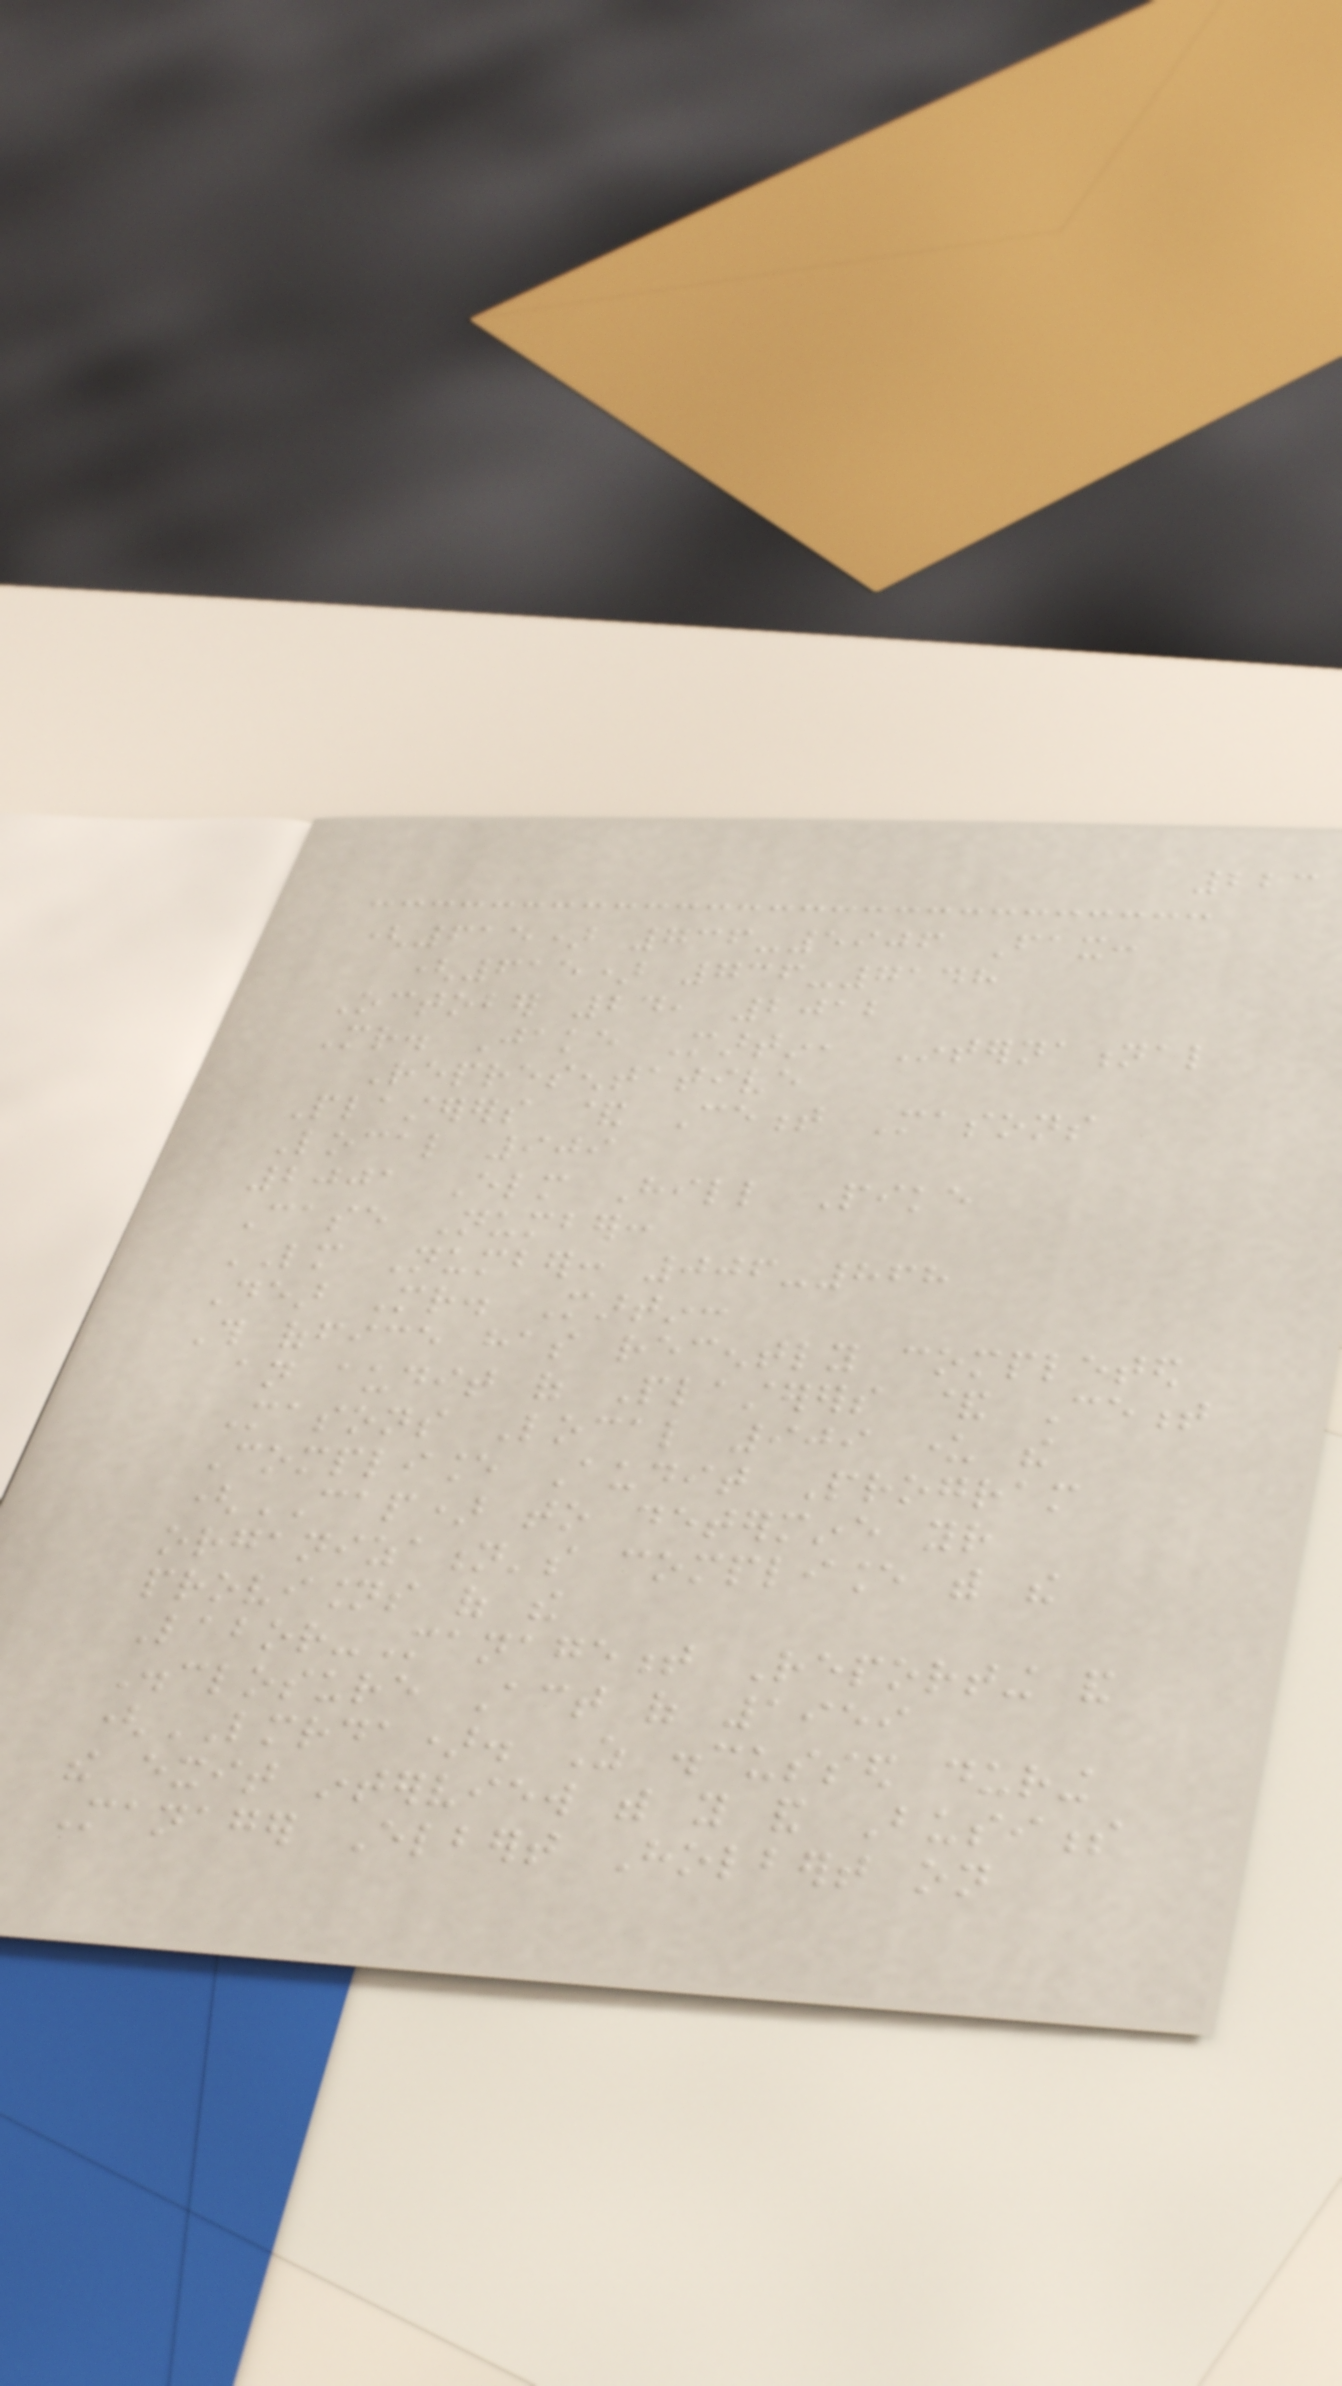223
(615) 736-5906 Fax:
(615) 736-7148
October 24, 2012
Mr. Jake Martin, International
Representative
Plasterers & Cement Masons
Local 909
2001 Elm Hill Pike
Case Number:
LM Number: 006-868
Dear Mr. Martin:
This office has recently completed
an audit of Plasterers & Cement
Masons Local 909 under the
Compliance Audit Program
(CAP) to determine your
organization's compliance with the
provisions of the
Labor-Management Reporting and
Disclosure Act of 1959
(LMRDA). As discussed during
the exit interview with you and Business
Manager Elbert Holbert on
